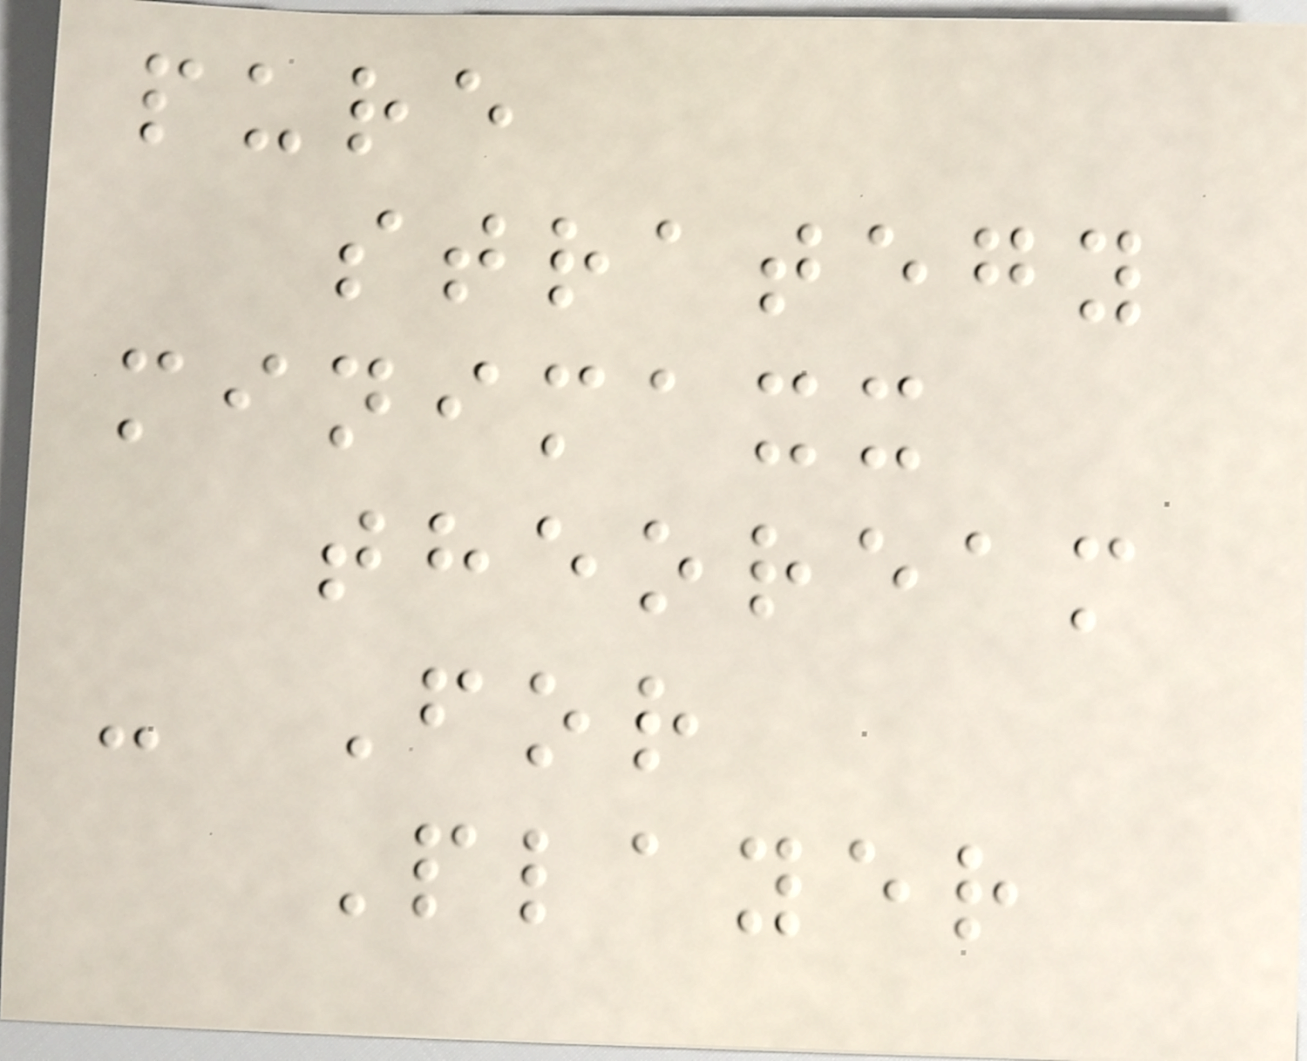pure
strategy
minimaxx
theoream
- For
Player
